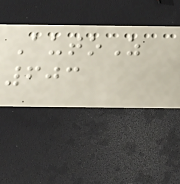AutoZ
603
